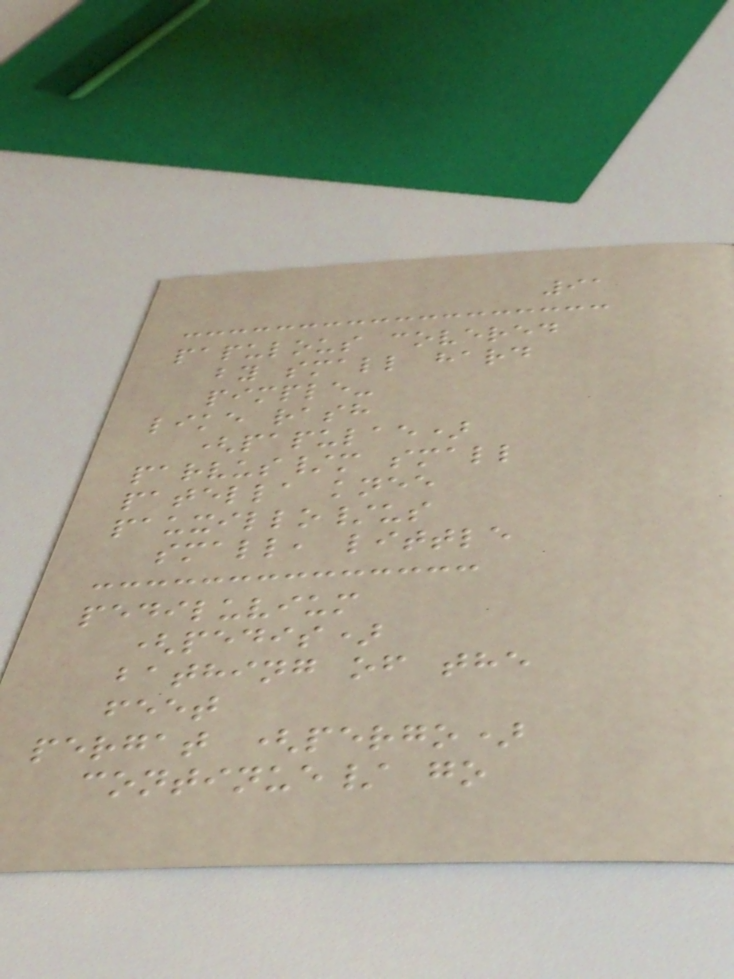91
papulous covered
by small hard
pimple-
like rash
(papulae)
parvus/m small
patella knee
pauxillo/us
small, little
pediluvium
(pedis)
bathing of the
feet
pergat (pergo)
continue/ go
